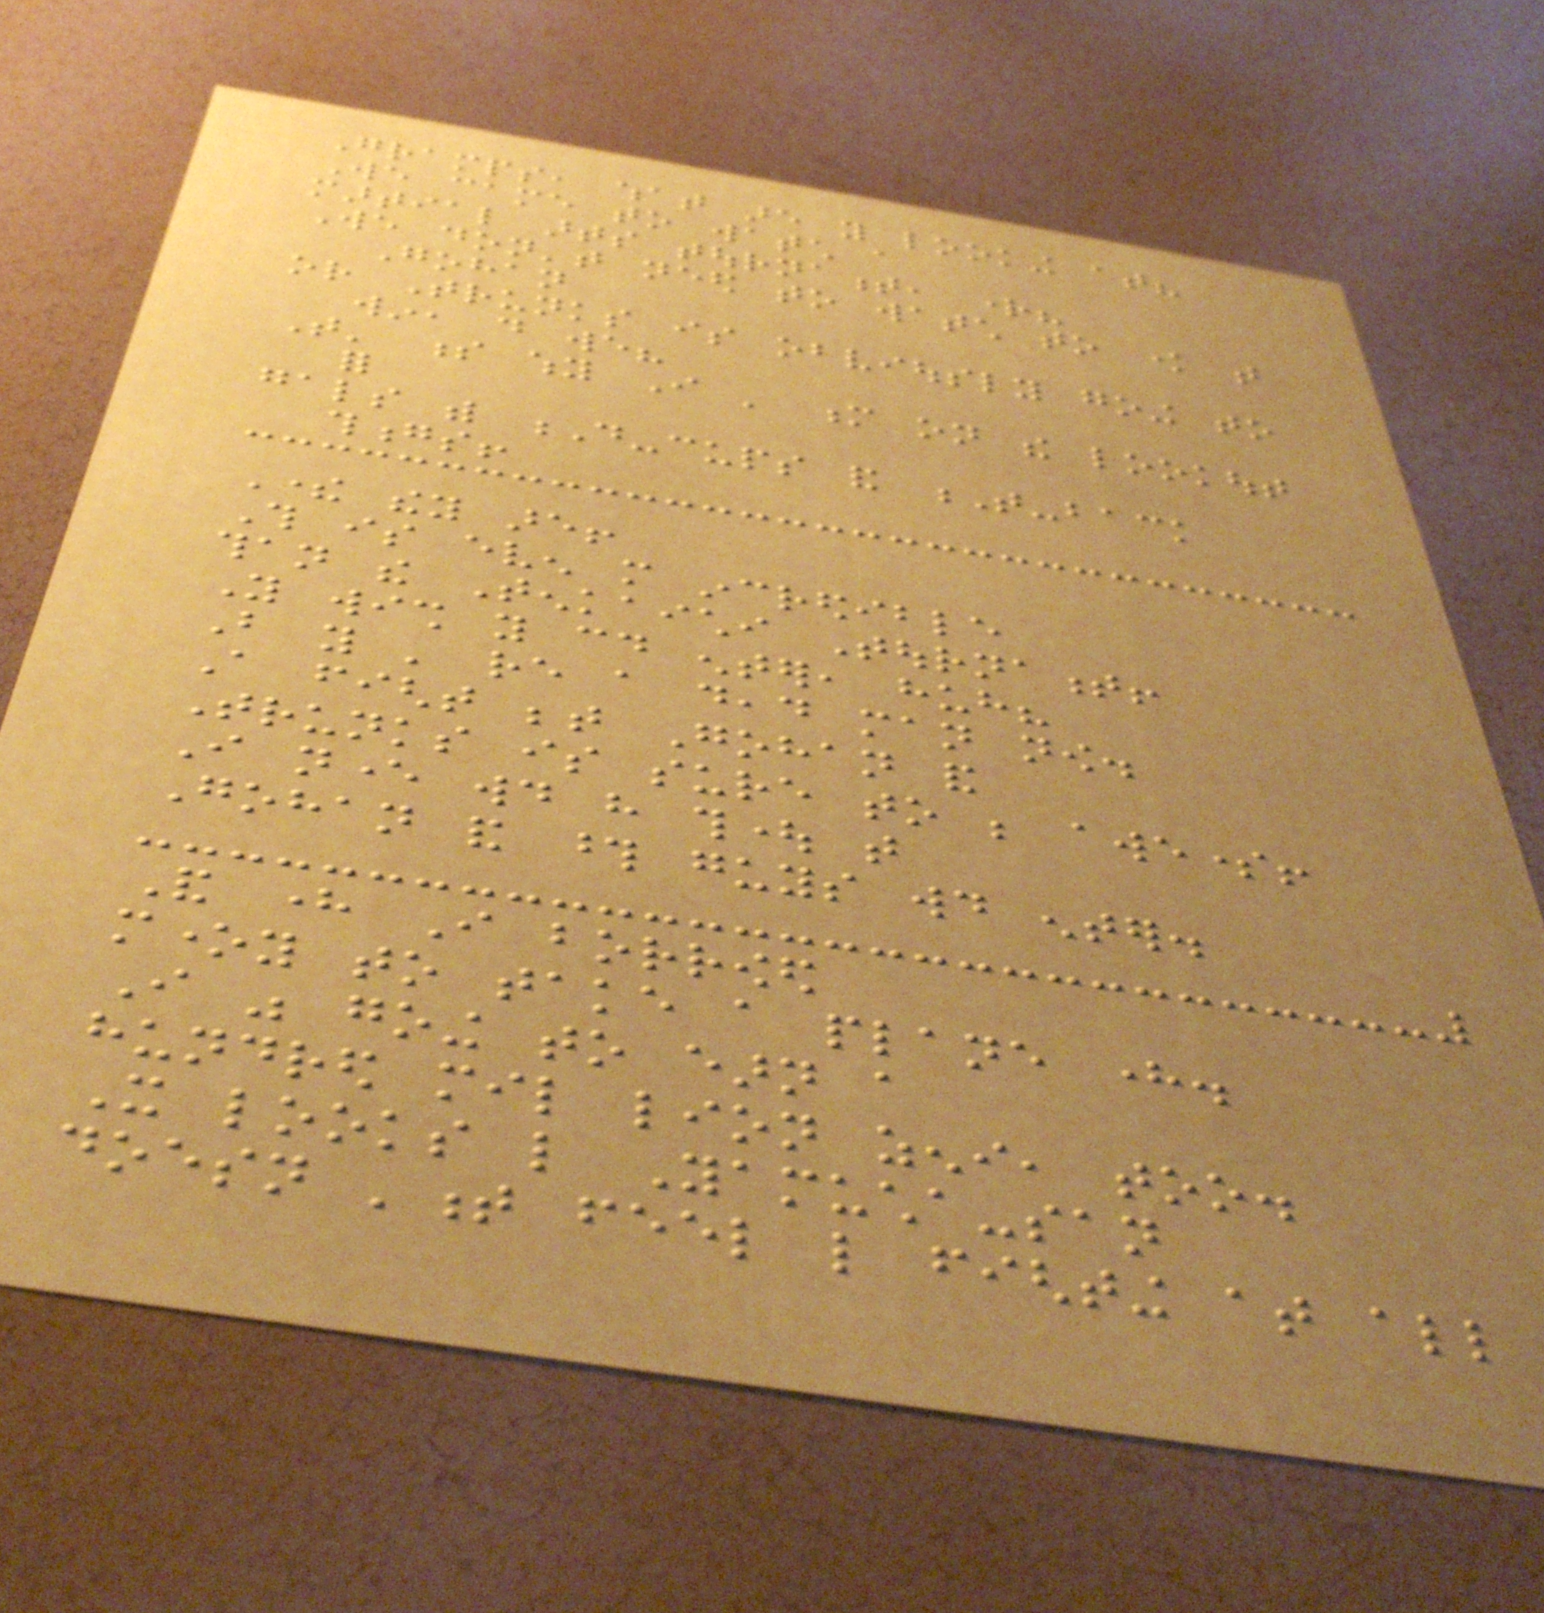Gramps, what are you looking at?
We came to watch a
martial arts tournament, right?
We don't need to watch to know that
Gohan
or Trunks is obviously going to
win, do we?
That' s why I ' m on the lookout
for
gals with D-cups and T-back
thongs!
There they are!
This is even more incredible
than the Tenkaichi Tournament!
You wish you could enter, huh?
But you ' re a dead man now.
A fight between Gohan and
Trunks is sure to be awesome!
I never would have thought that
Gohan and those guys would enter.
And here I borrowed
money to take a plane here.
I was going to earn a
hundred mil lion zeni, too.
It looks like Yamucha-san
doesn 't feel like fighting at all
